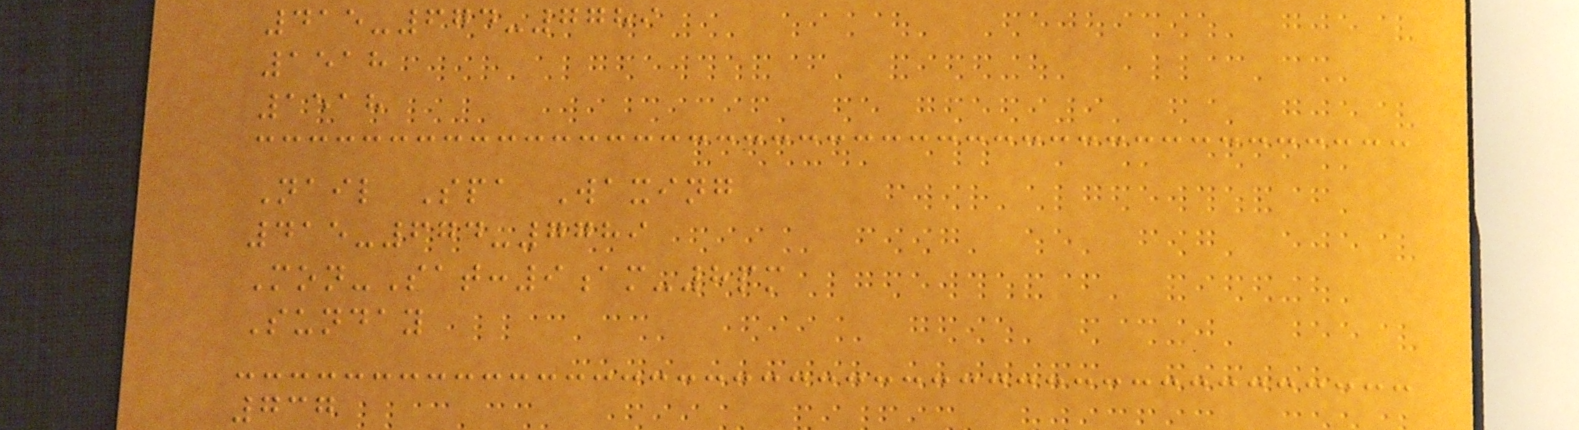415-674-7789
1518
1518
Nail Spa Waxing
415-674-7789
Mon-Sat:9am-8pm
Sunday
737
